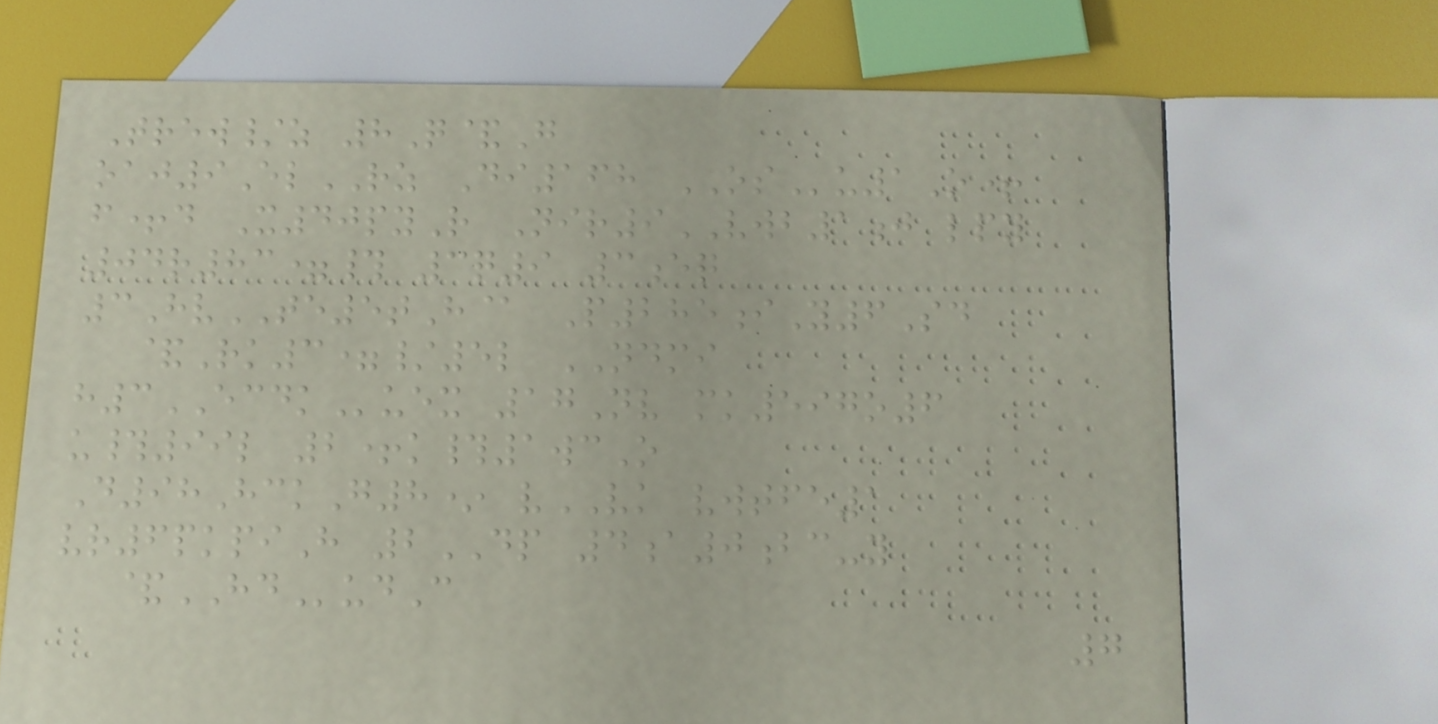Trew/z 8Q&G
oaj9ElRZ Di168 OSu1O+
f+d X40pyR Nir9VWB1j lpy
04r83=# 3q9 3eq
3HvTE5tH@ P285iY6Sd
&Rk3=/5l NDMI
h3ECDKuex 17Nv mk597o6
u#99l 2+k#1wcO
D98HckG8* vVK vwtfe1
vr6pkpiH 2DP 4a0bc-y
&HDudC
7
